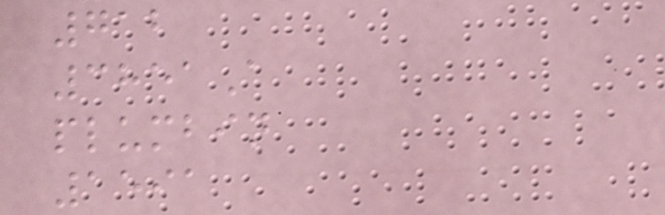712
3851A
plumbin
1591
